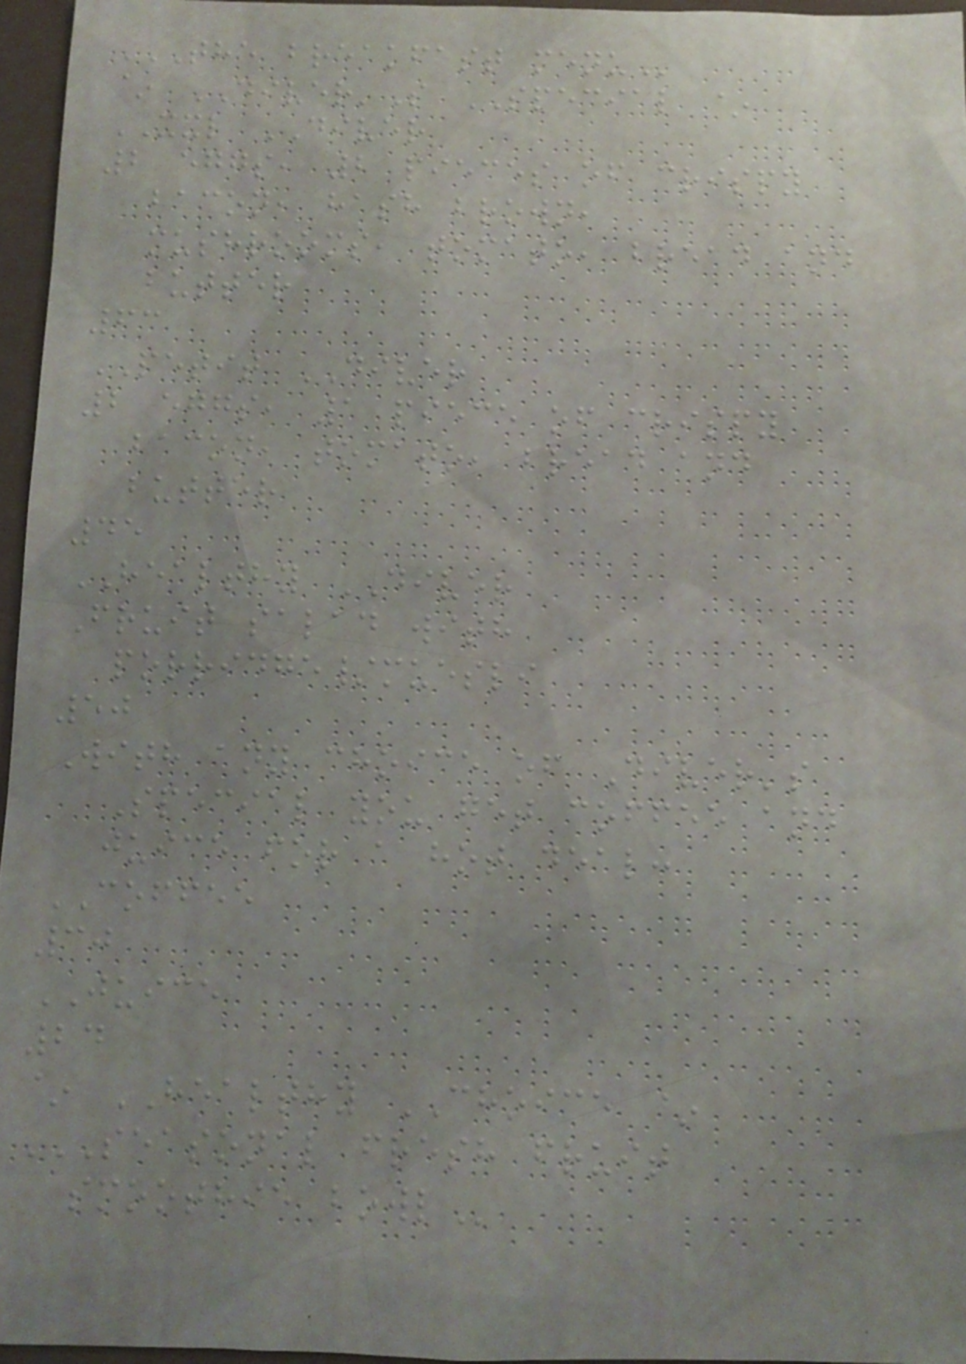THE BREAKFAST MENU
~ DIVER'S SPECIAL ~
XXL DIVER
2 eggs, 2 pieces of crispy
bacon, hash brown,
mushrooms, tomato, bread and
butter
63
PETIT DIVER
2 eggs, 1 piece of crispy
bacon, tomato, bread and
butter
45
HEALTHY DIVER
Fruit salad with
porridge/muesli
50
With any choice of Diver's
Special you get coffee and
juice for a hot deal:
COFFEE
30
JUICE
24
~ HEALTHY CHOICE ~
SEASONAL FRESH FRUIT
SMOOTHIE BOWL
